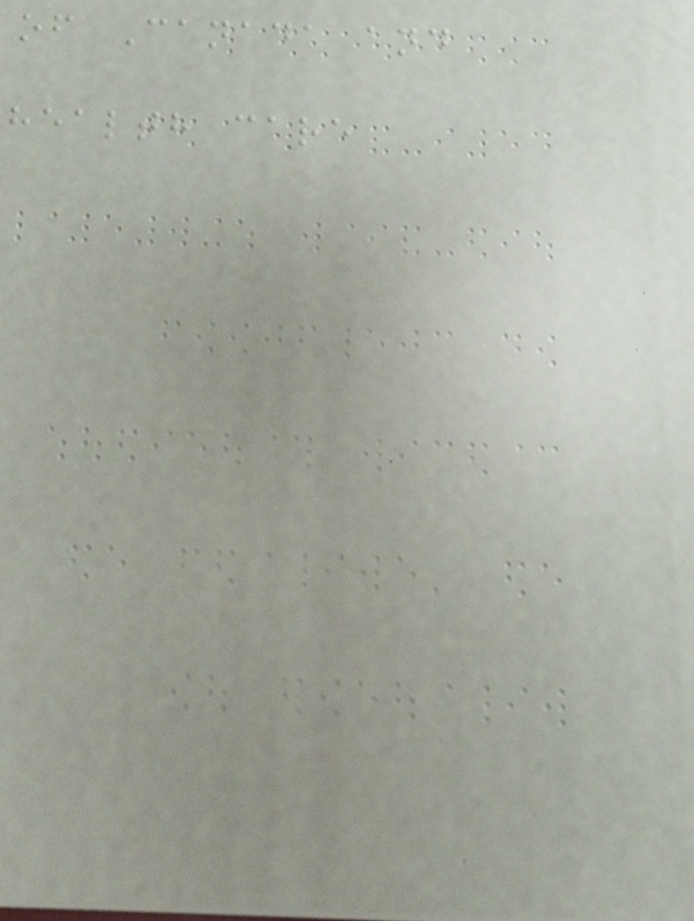of Canada and
health care
